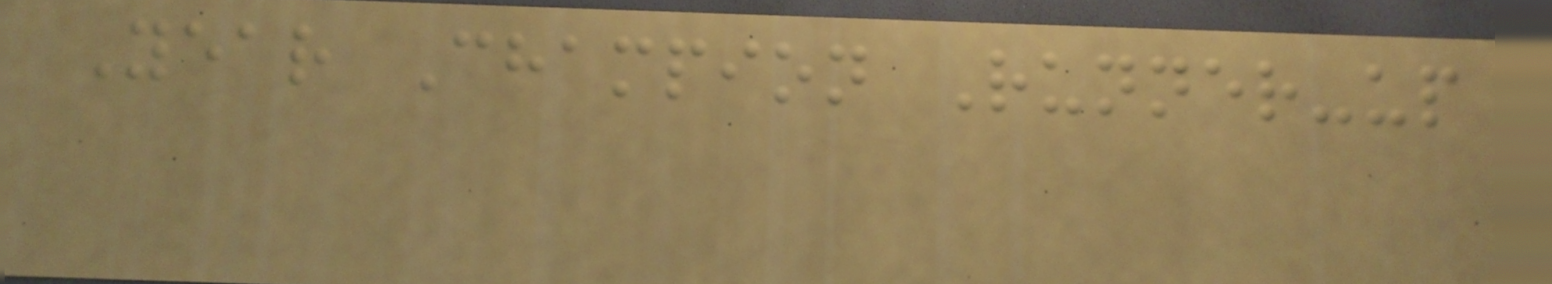Year Champion Runner-up
